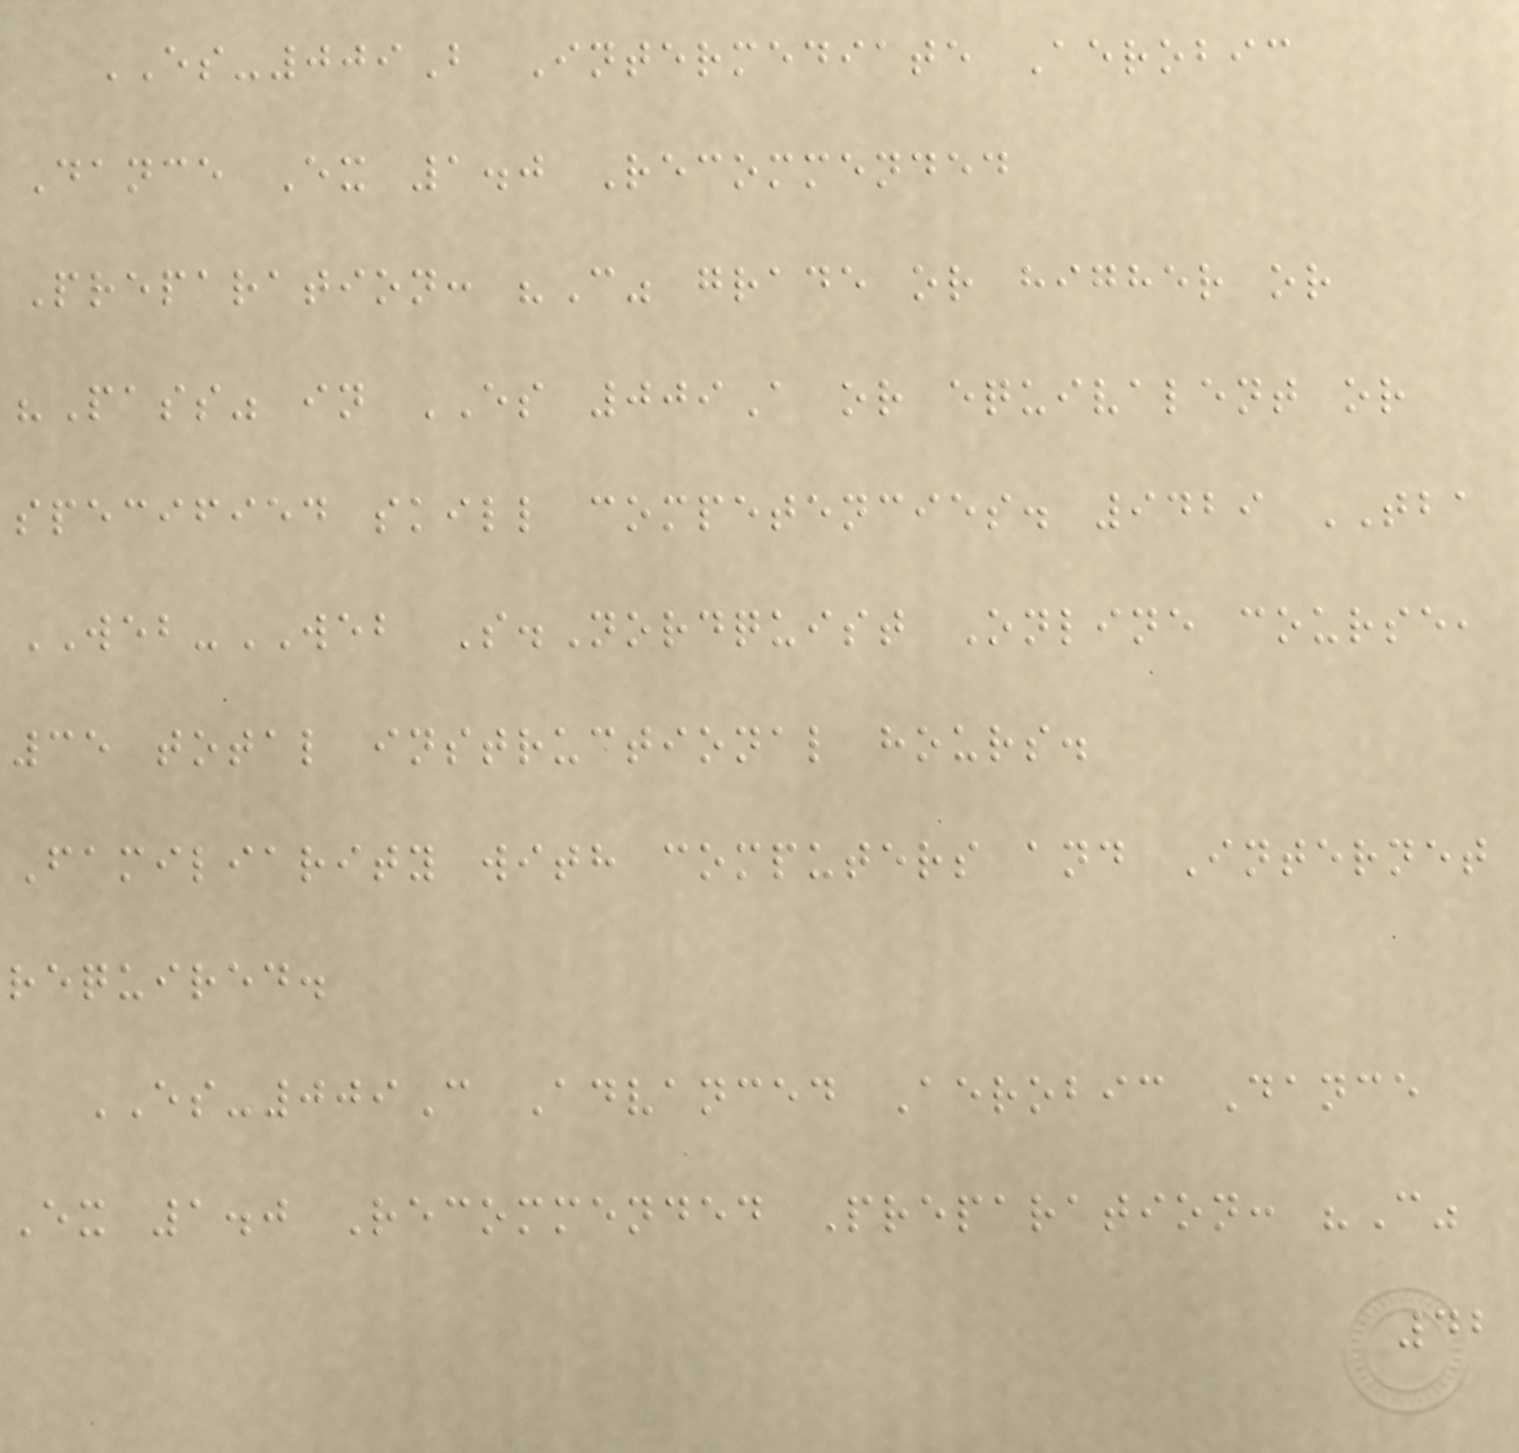ES-009B Intermediate Aerobic
Dance Ex 1.0 Recommended
Preparation: "C" grade or higher or
"Pass" in ES 009A or equivalent or
specified skill competencies. 9429 TBA
WEB-WEB S.Nordquist Online course,
35 total instructional hours.
Familiarity with computers and Internet
required.
ES-009C Advanced Aerobic Dance
Ex 1.0 Recommended Preparation: "C"
42
